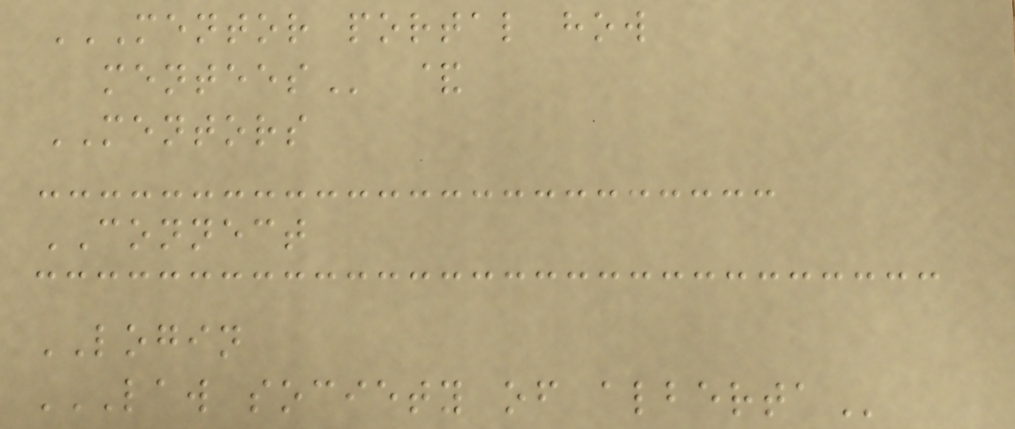MENTOR PORTAL HOW
MENTEES &
MENTORS
CONNECT
LOGIN
LAW SOCIETY OF ALBERTA
